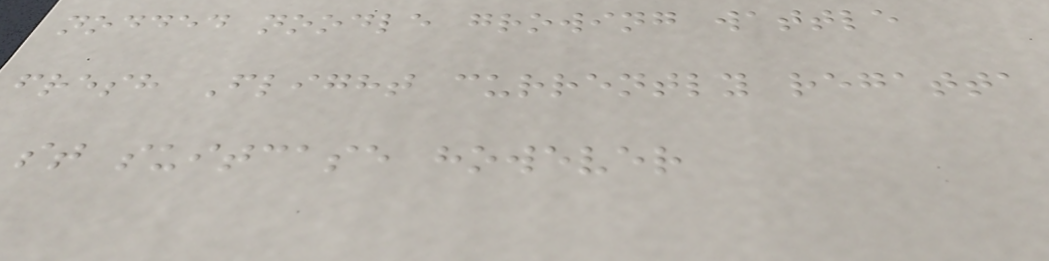nodded noodle growing wattle
fresh Flight currently regatta
st suitcase however
